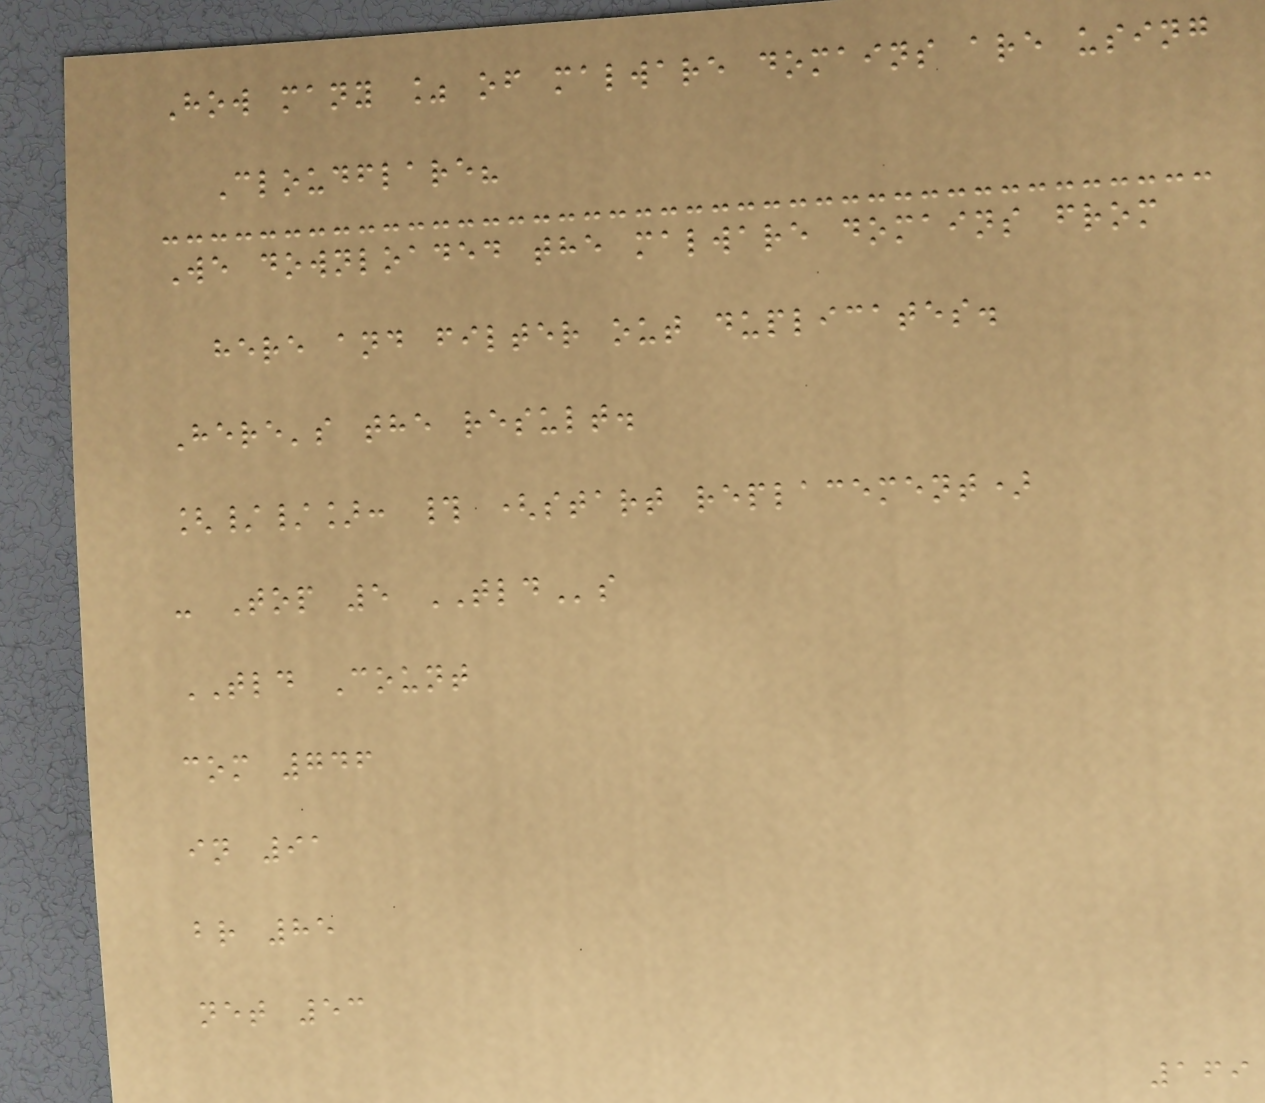How many % of malware domains are using
Cloudflare?
We downloaded the malware domains from
here and filter out duplicates.
Here's the result.
[//]: # (start replacement)
- Top 5 TLDs
TLD Count
com 746
in 91
br 85
net 53
169
